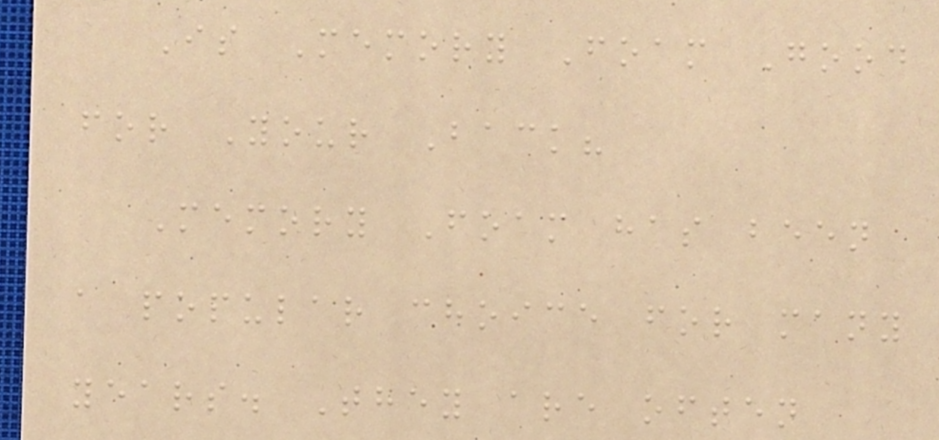Is Memory Foam Good
for Your Back?
Memory Foam has been
a popular choice for many
years. They are often
